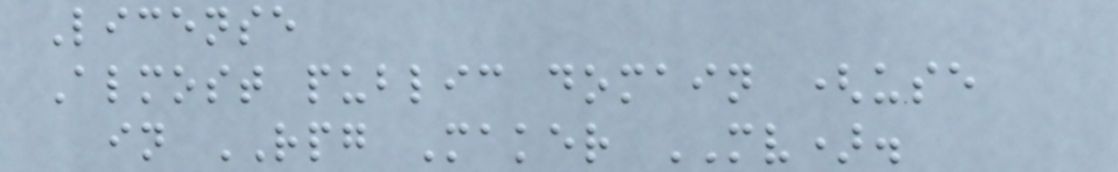License
Almost public domain (use
in RPG Maker MV).
